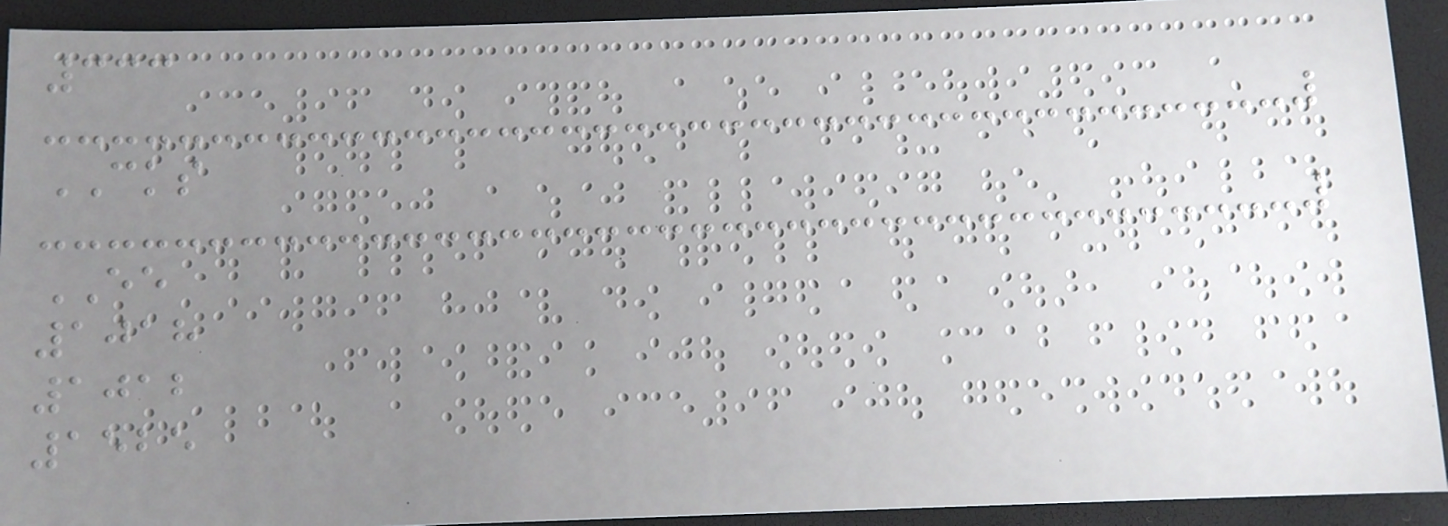333
CKS
EE
1018
1012
1525
